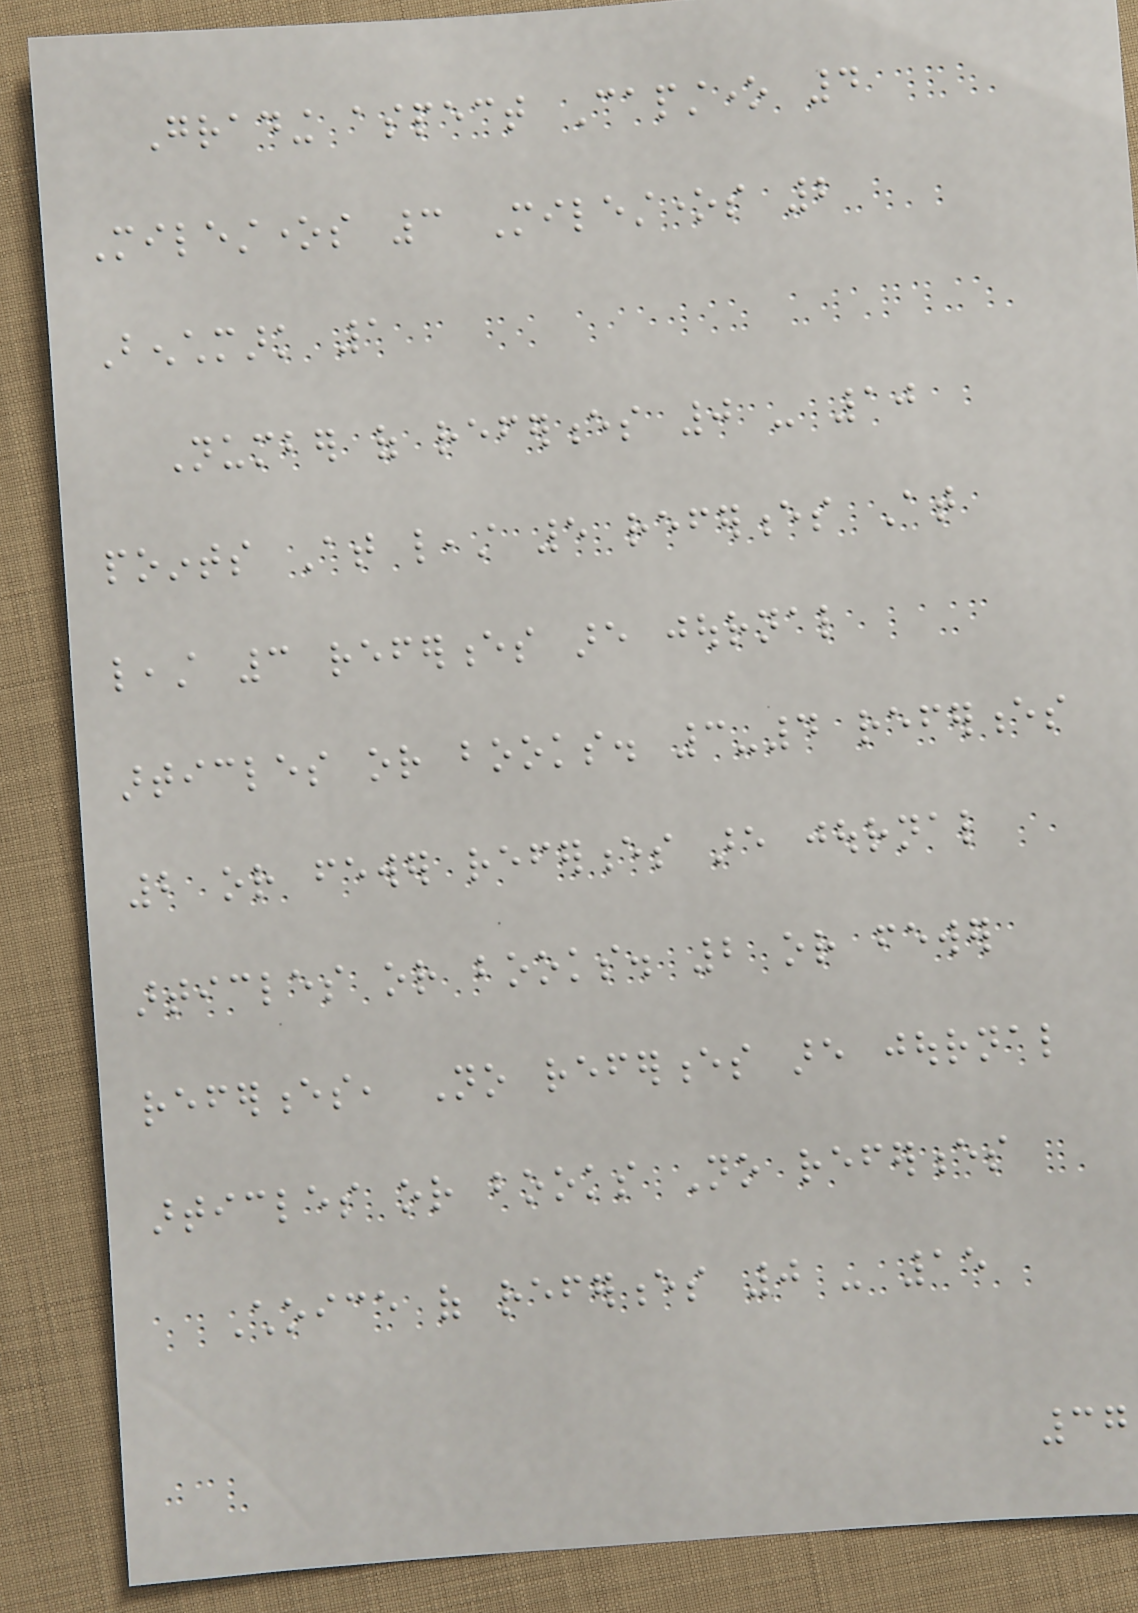Grading aspect Capstone 4
Milestones 3 Milestones 2
Benchmark 1
Number of references 0 - 10
points At least 5 references At
least 3 references are journal
articles or books. 3-4 references
2 or fewer references are journal
articles or books. 2 or fewer
references, No references are journal
articles or books No references
Choice of references 0 - 15
37
